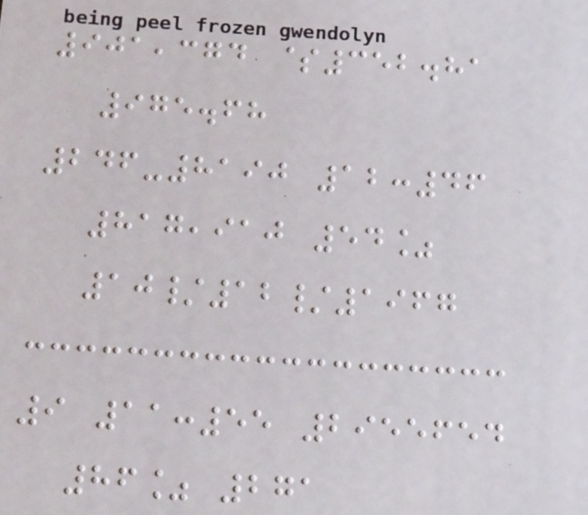901,374 $352.81
975.68
246-8190 12:46
817,910 54%
10/12/1967
9 11:55 2955654
86% 271
